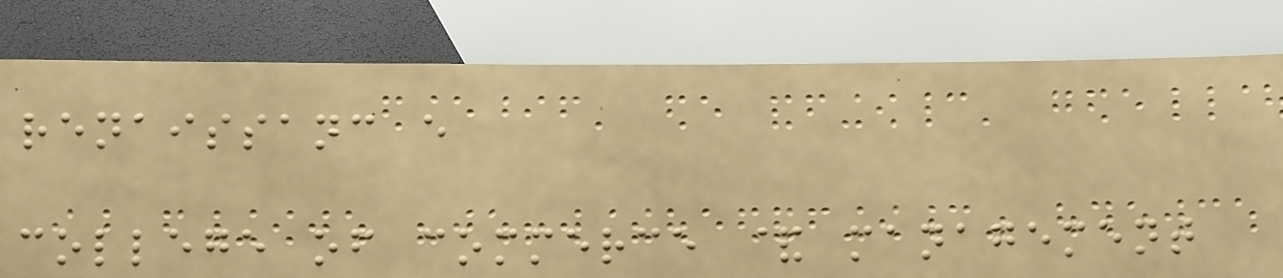renaissanc e
college of commerce & management
